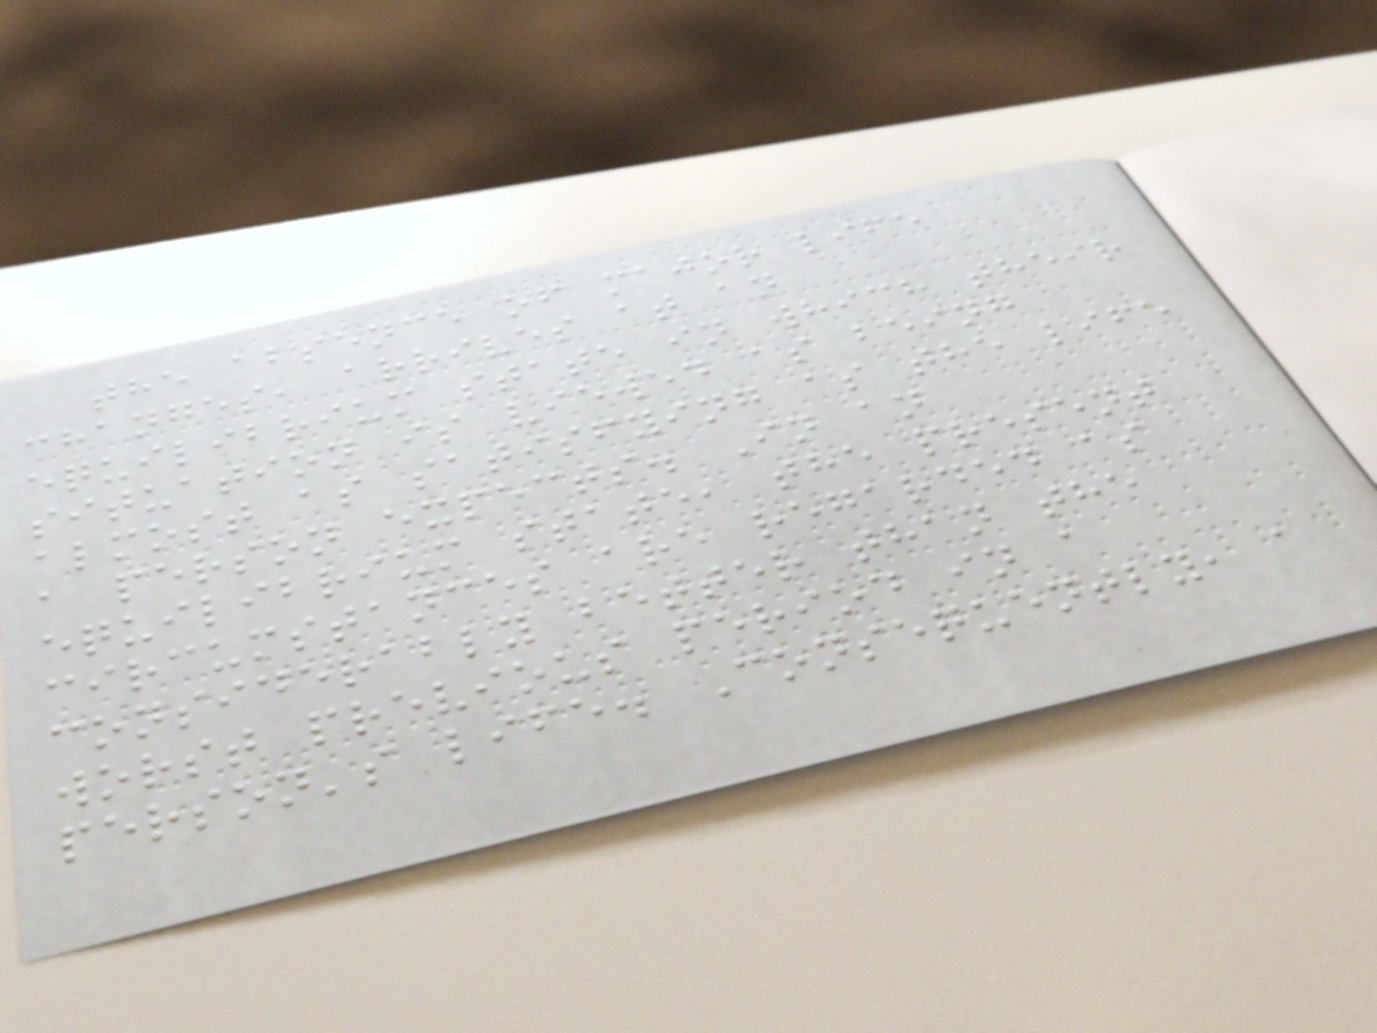the absence of major life
changes, arrives at an
equilibrium state in which their
situation is viewed as being
almost as satisfying as the life
a person expects. In an
equilibrium state, the present
circumstances are regarded as
considerably better than the
worst previous period in a
person's life. Consequently, a
